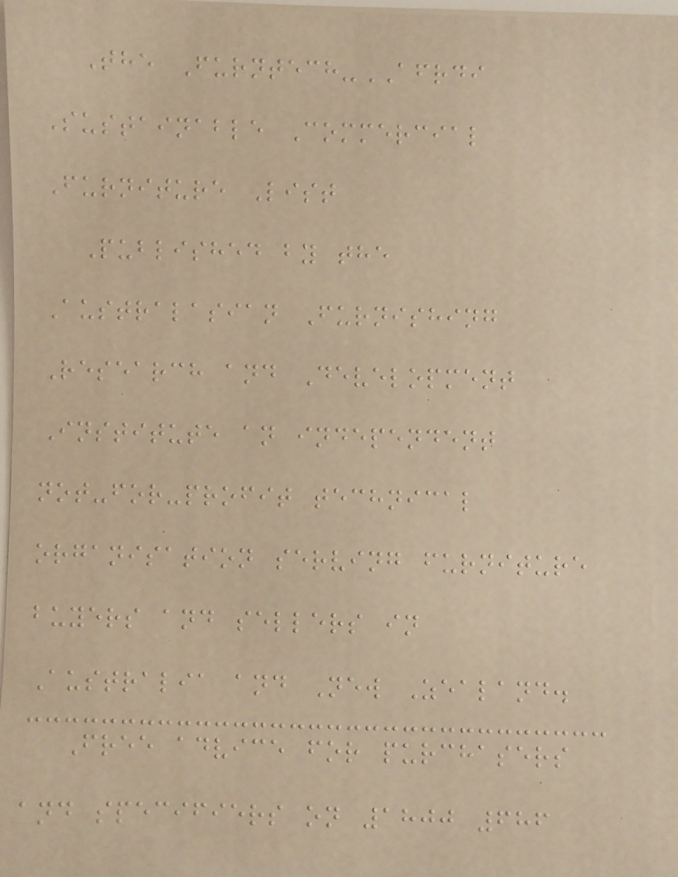The Furntech-AFRDI
Sustainable Commercial
Furniture List
Published by the
Australasian Furnishing
Research and Development
Institute an independent
not-for-profit technical
organisation serving furniture
buyers and sellers in
Australia and New Zealand.
Free advice for purchasers
and specifiers on 1800 686
